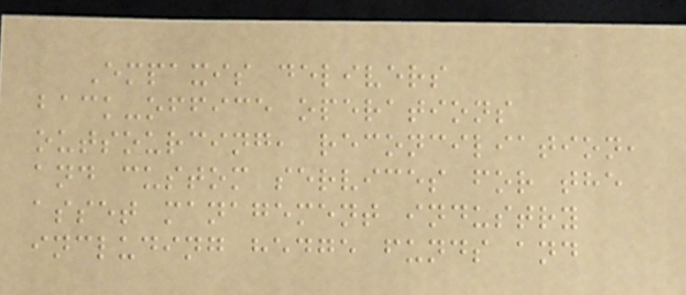Empaxis delivers
back-office operations
outsourcing, reconciliation,
and custom services for the
asset management industry
including hedge funds and
